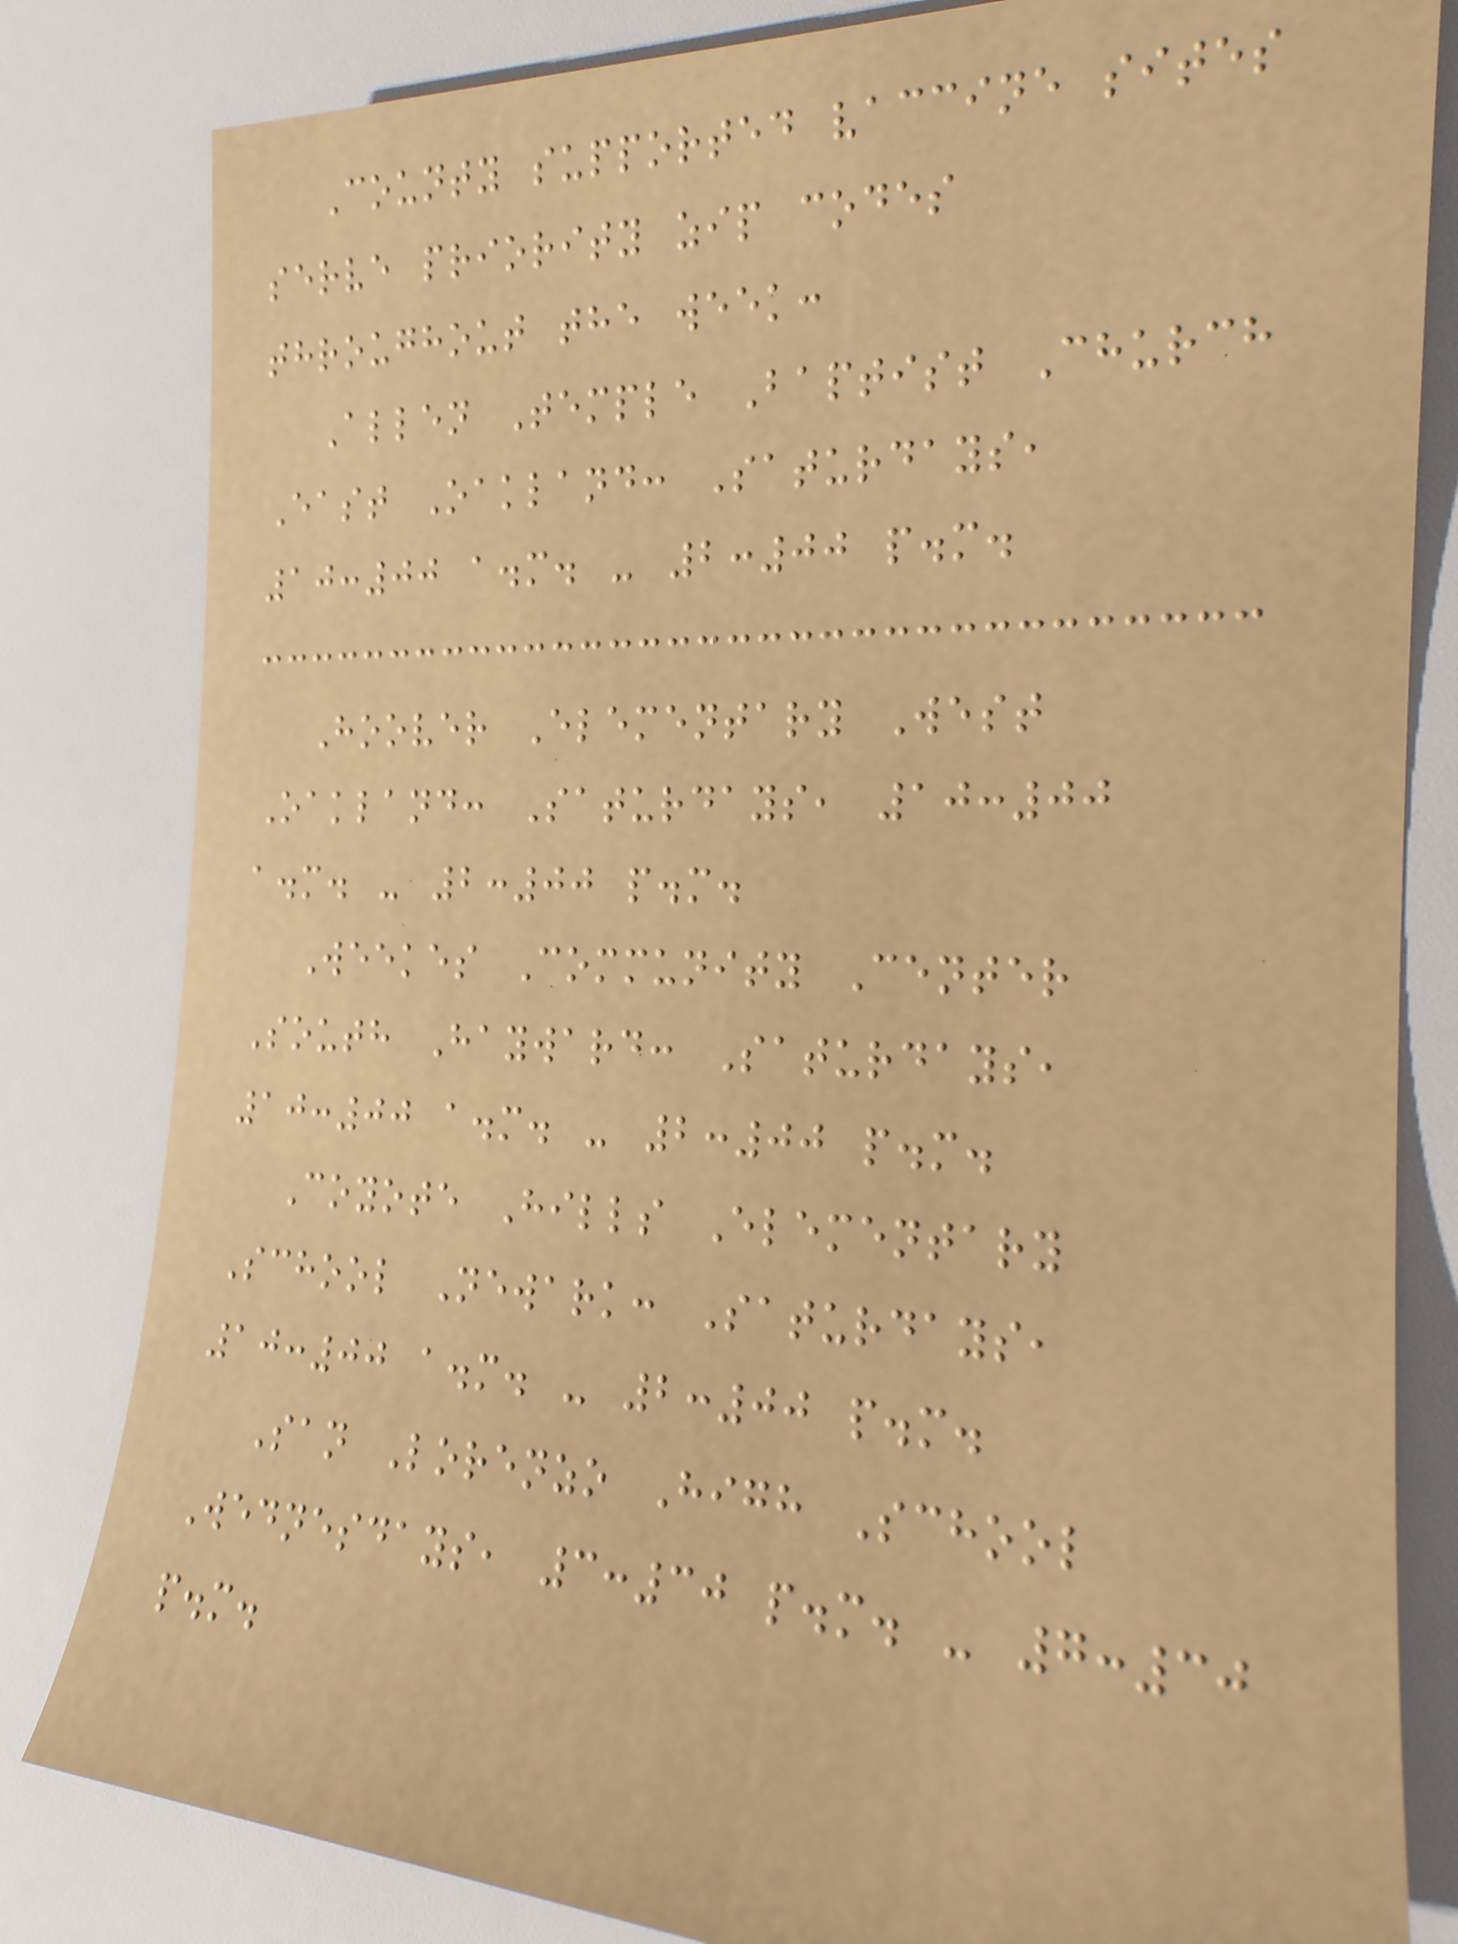County supported vaccine sites
serve priority zip codes
throughout the week:
Allen Temple Baptist Church
East Oakland: Saturdays,
10:00 a.m. - 2:00 p.m.
Hoover Elementary West
Oakland: Saturdays, 10:00
a.m. - 2:00 p.m.
Weekes Community Center
South Hayward: Saturdays,
10:00 a.m. - 2:00 p.m.
Coyote Hills Elementary
School Newark: Saturdays,
10:00 a.m. - 2:00 p.m.
San Lorenzo High School
Wednesdays, 3:30 p.m. - 7:30
p.m.
